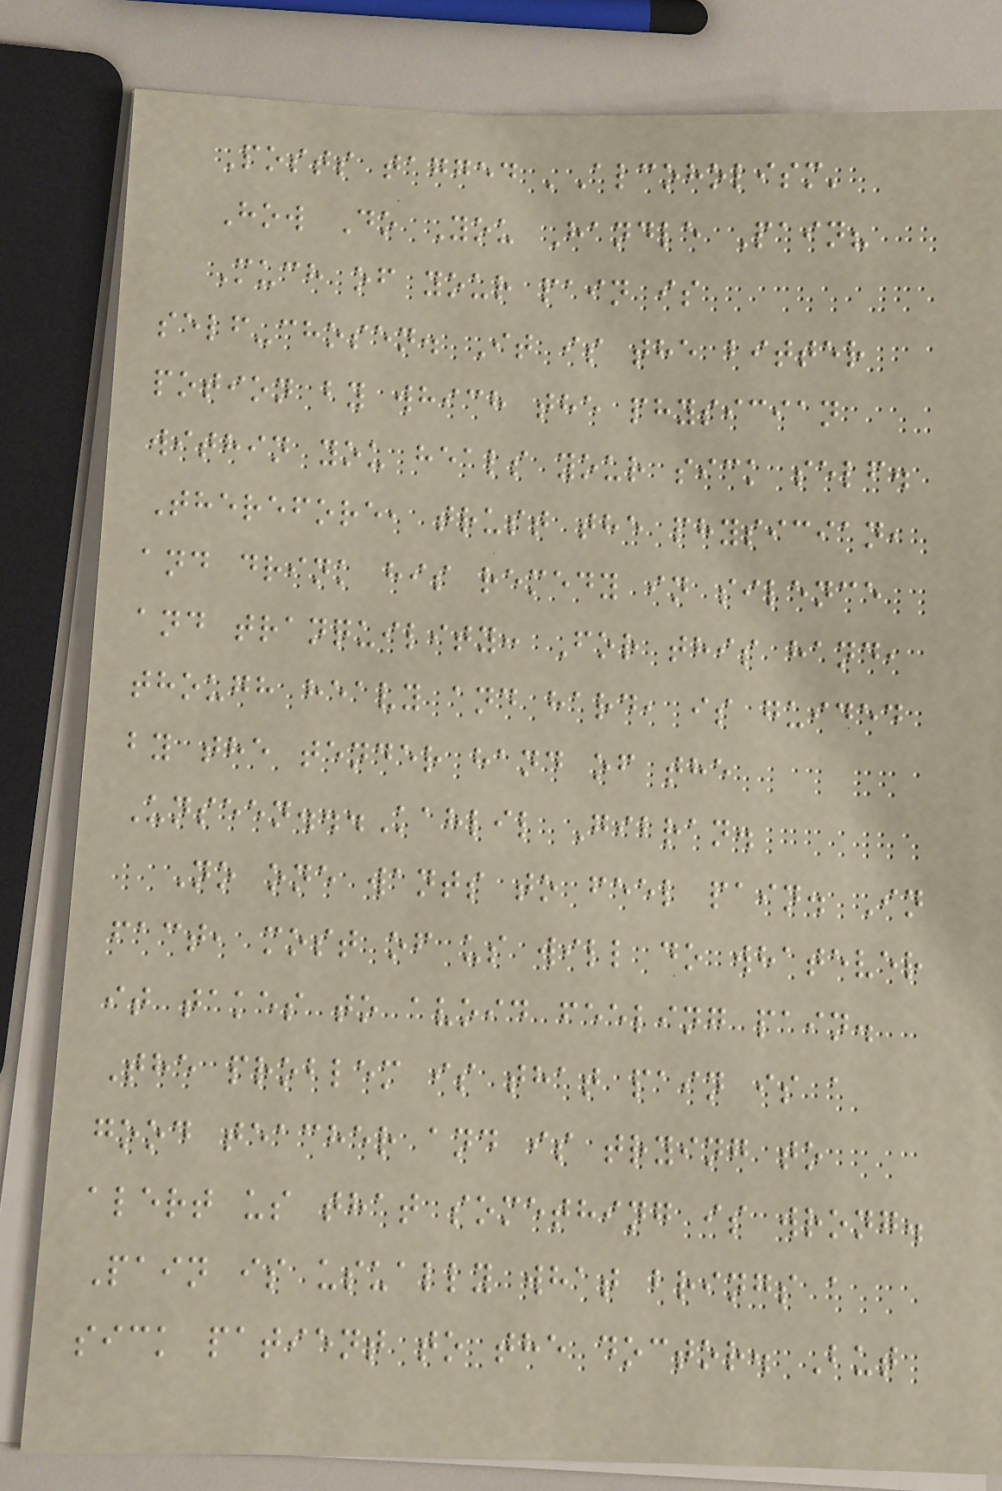Posts tagged 'Alcoholism'
How Do You Handle Pain?
Much of your pain is
self-chosen. It is the bitter
potion by which the physician
within you heals your sick self.
Therefore, trust the physician,
and drink his remedy in silence
and tranquility: For this hand,
though heavy and hard, is guided
by the tender hand of the
Unseen...Kahlil Gibran.
No one wants to feel pain. In
fact, most of us will do whatever
it takes to avoid feeling pain.
The problem is that pain is a
good teacher and is trying to
alert us that something is wrong.
Pain is usually what brings a
sick patient to the doctor. But
